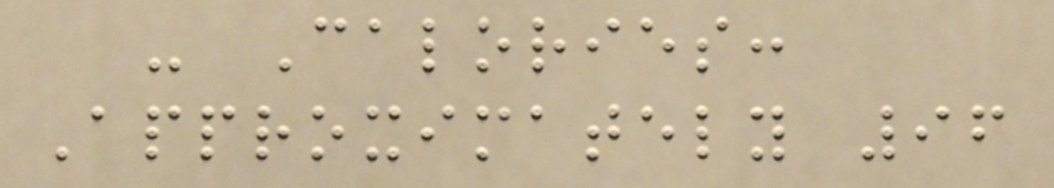- Calories:
Approximately 96
